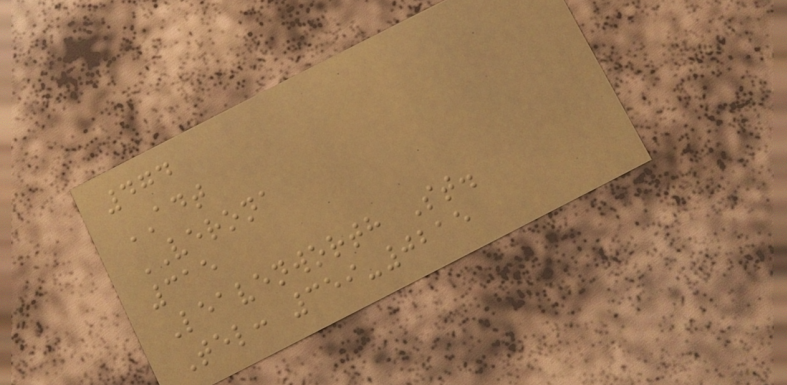474
ADT
VERONA
315
Leavenworth St.
Tel: 359-0215
